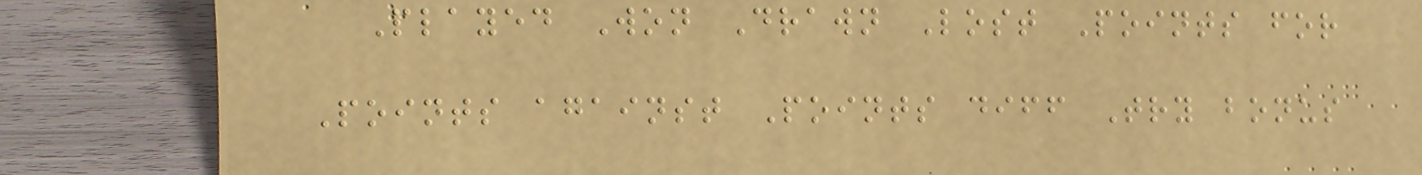Played Won Drawn Lost Points for
Points against Points diff Try bonus
